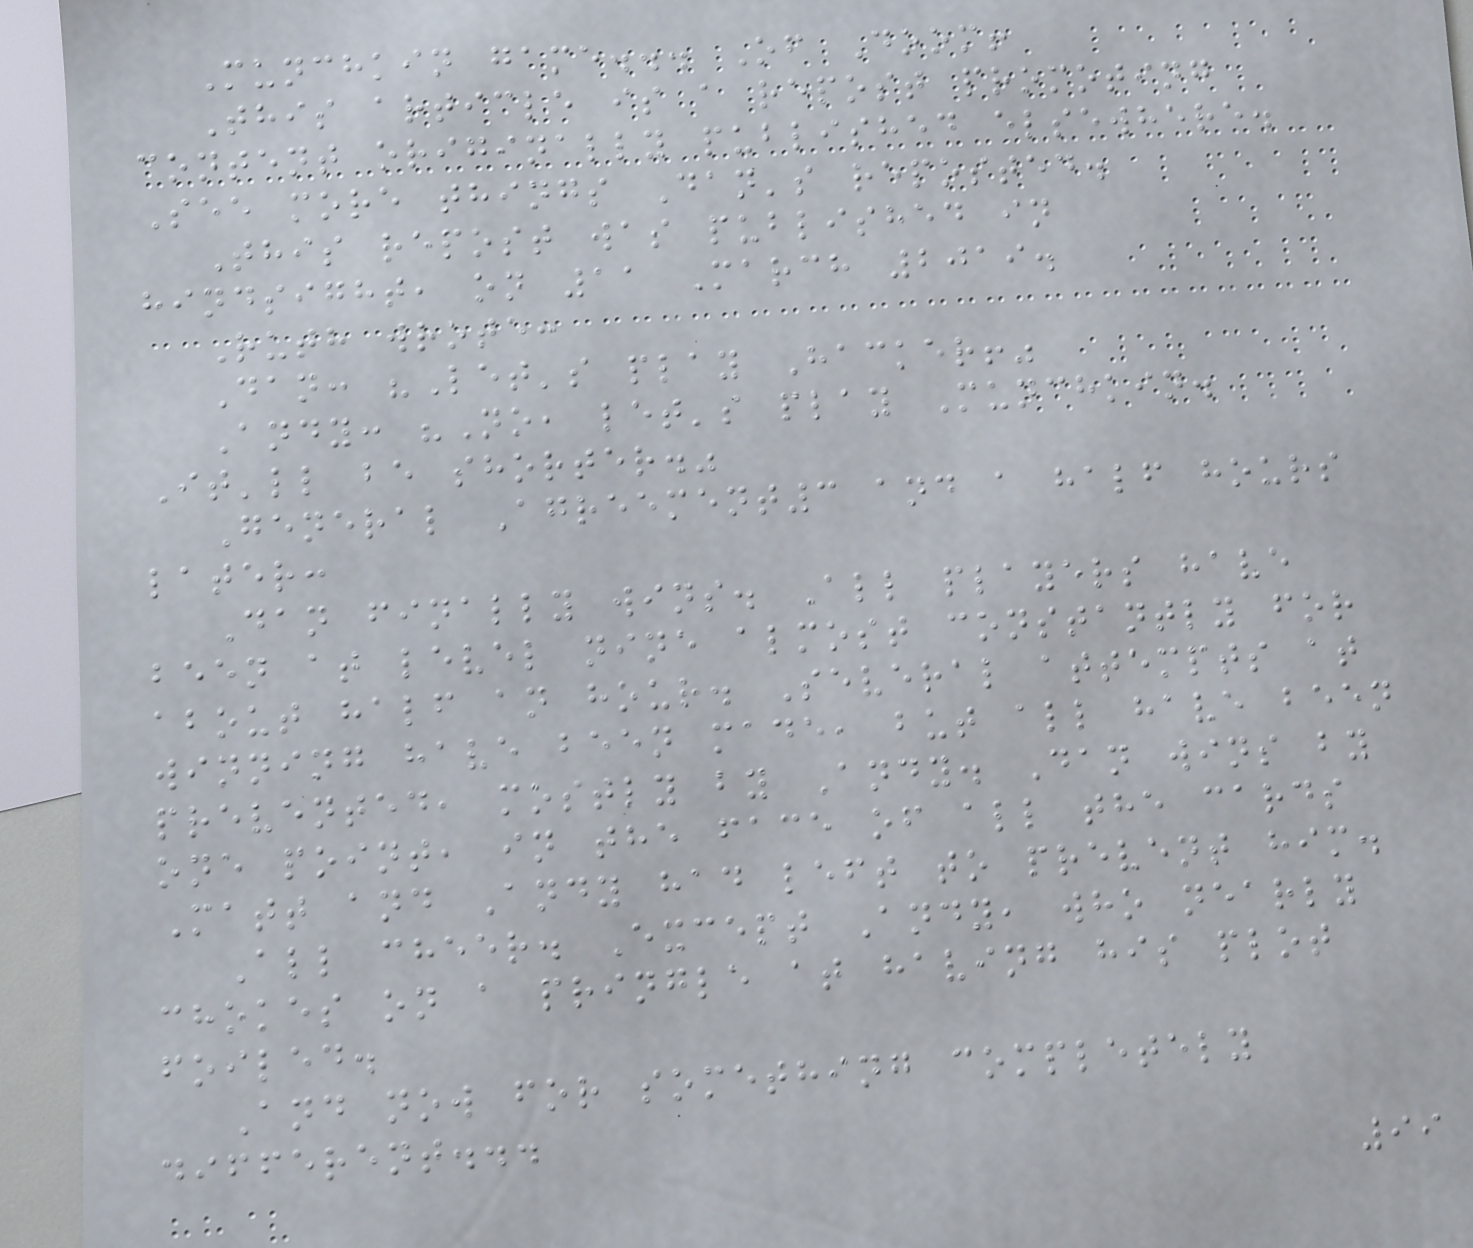Munchkin game... Of Doom!
This article is a repost promoting
content originally published elsewhere.
See more things Dan's reposted.
This repost was published in
hindsight, on 11 March 2019.
Ruth wrote:
Dan: "Let's play Hacker!"
Andy: "No, let's play Munchkin.
It'll be shorter."
General Agreement3 and a half hours
later:
Dan finally wins. All players have
been at level nine almost constantly for
about half an hour. Several attempts at
winning have been made, but all have been
prevented, mostly by Andy. Dan wins by
one point, in the face of all the cards
Matt and Andy had left to prevent him.
All cheer. Except Andy, who nearly
chokes on a pringle at having his plot
foiled.
And now for something completely
different...
99
